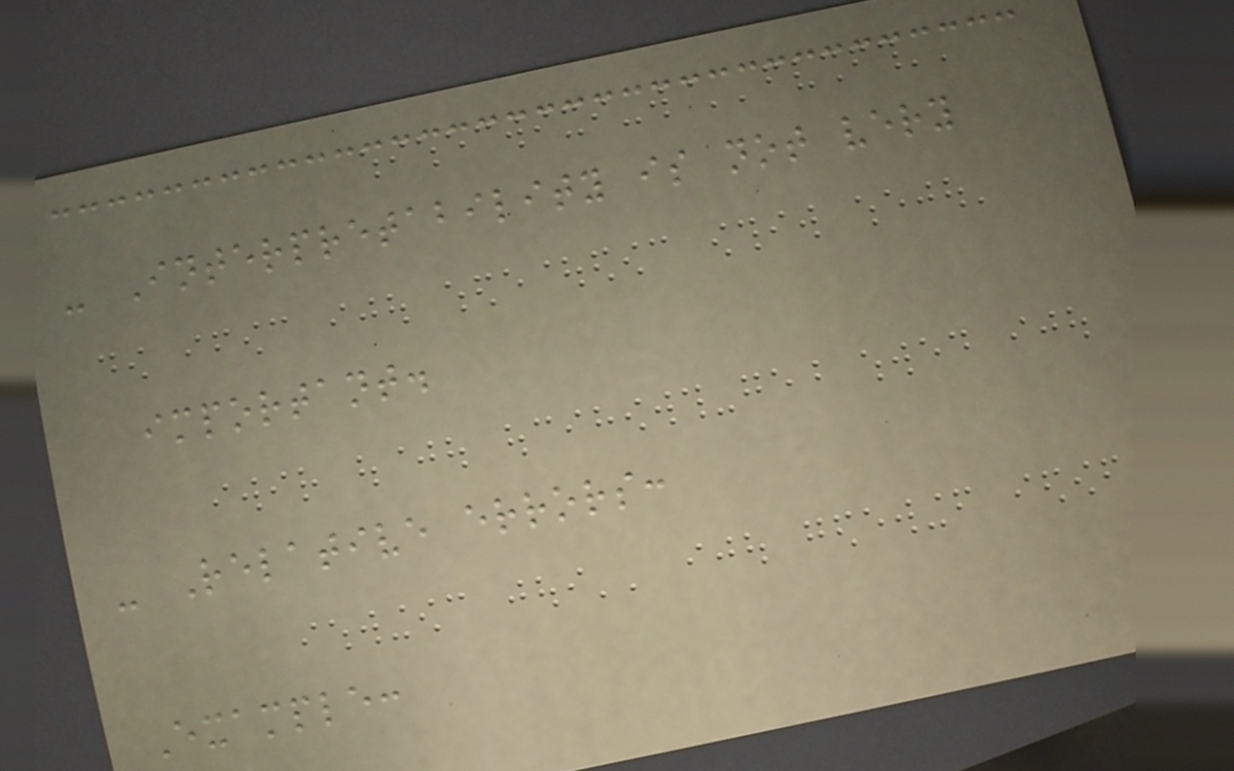- Interpretability is not very
important.
- Relative errors:
Example:
